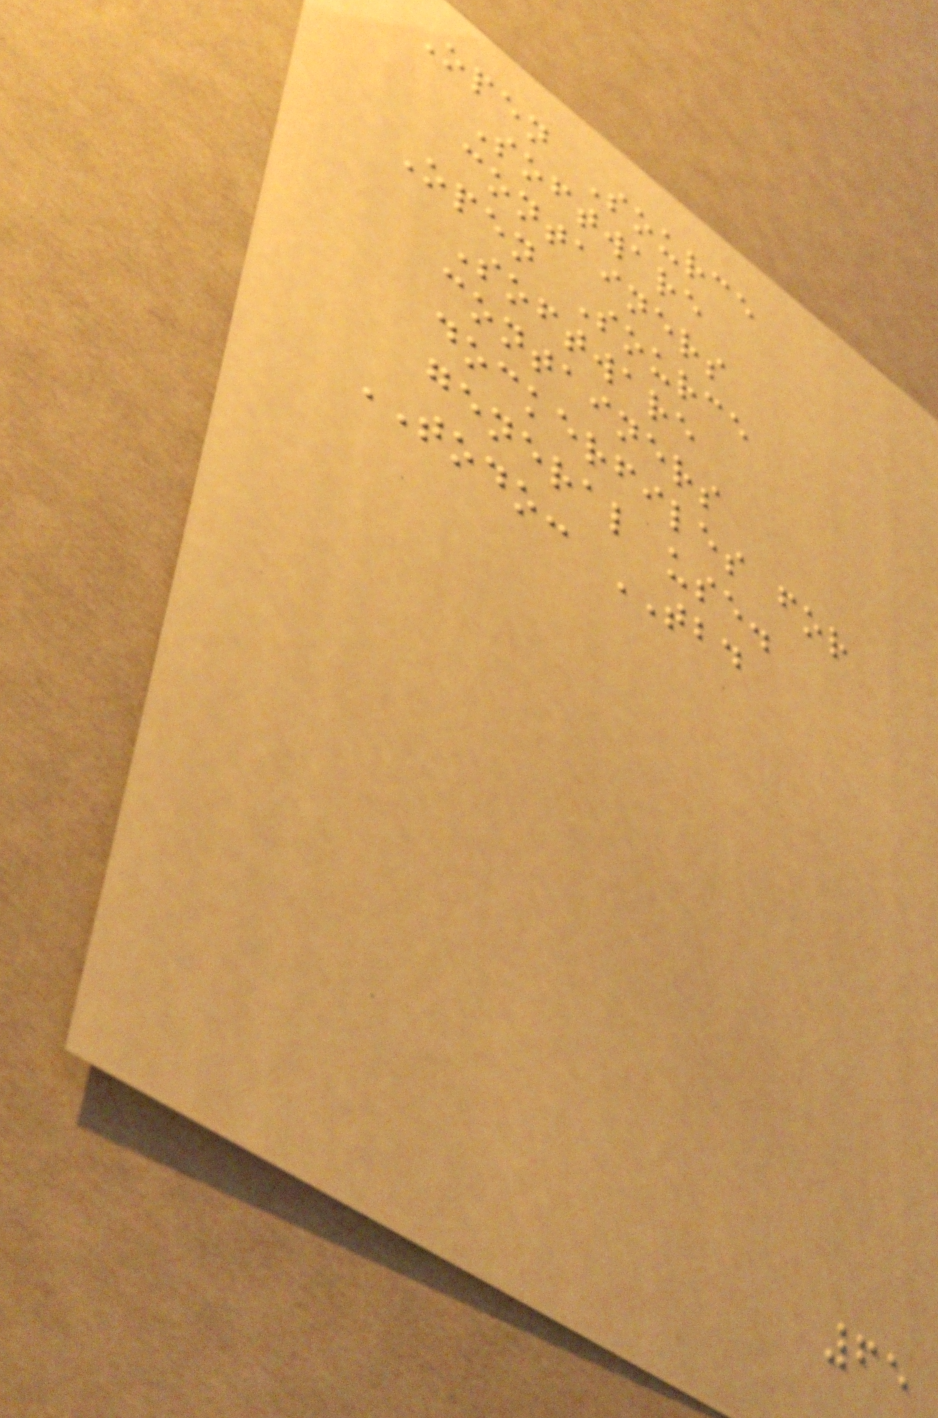Open Source
Software
containers
Open Source
Software
containers
dockerfiles for
general use.
TODO: TBD
65
